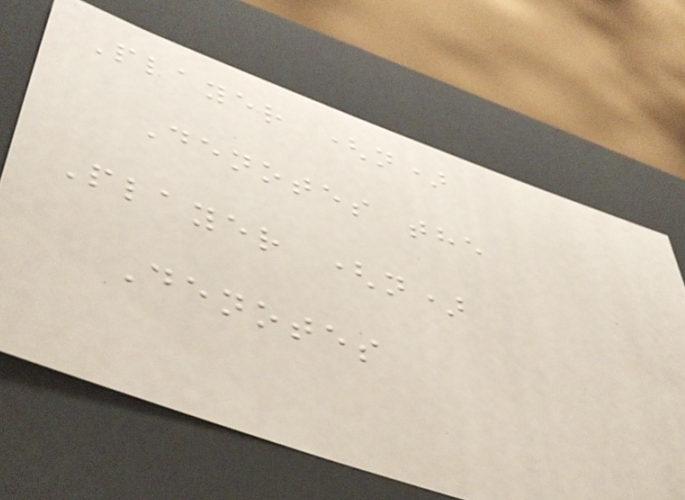Player (n)
Denotes the
Player (n)
Denotes
